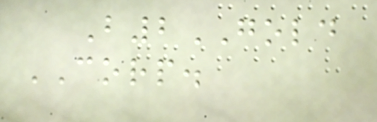B2GOLD
CORP.
